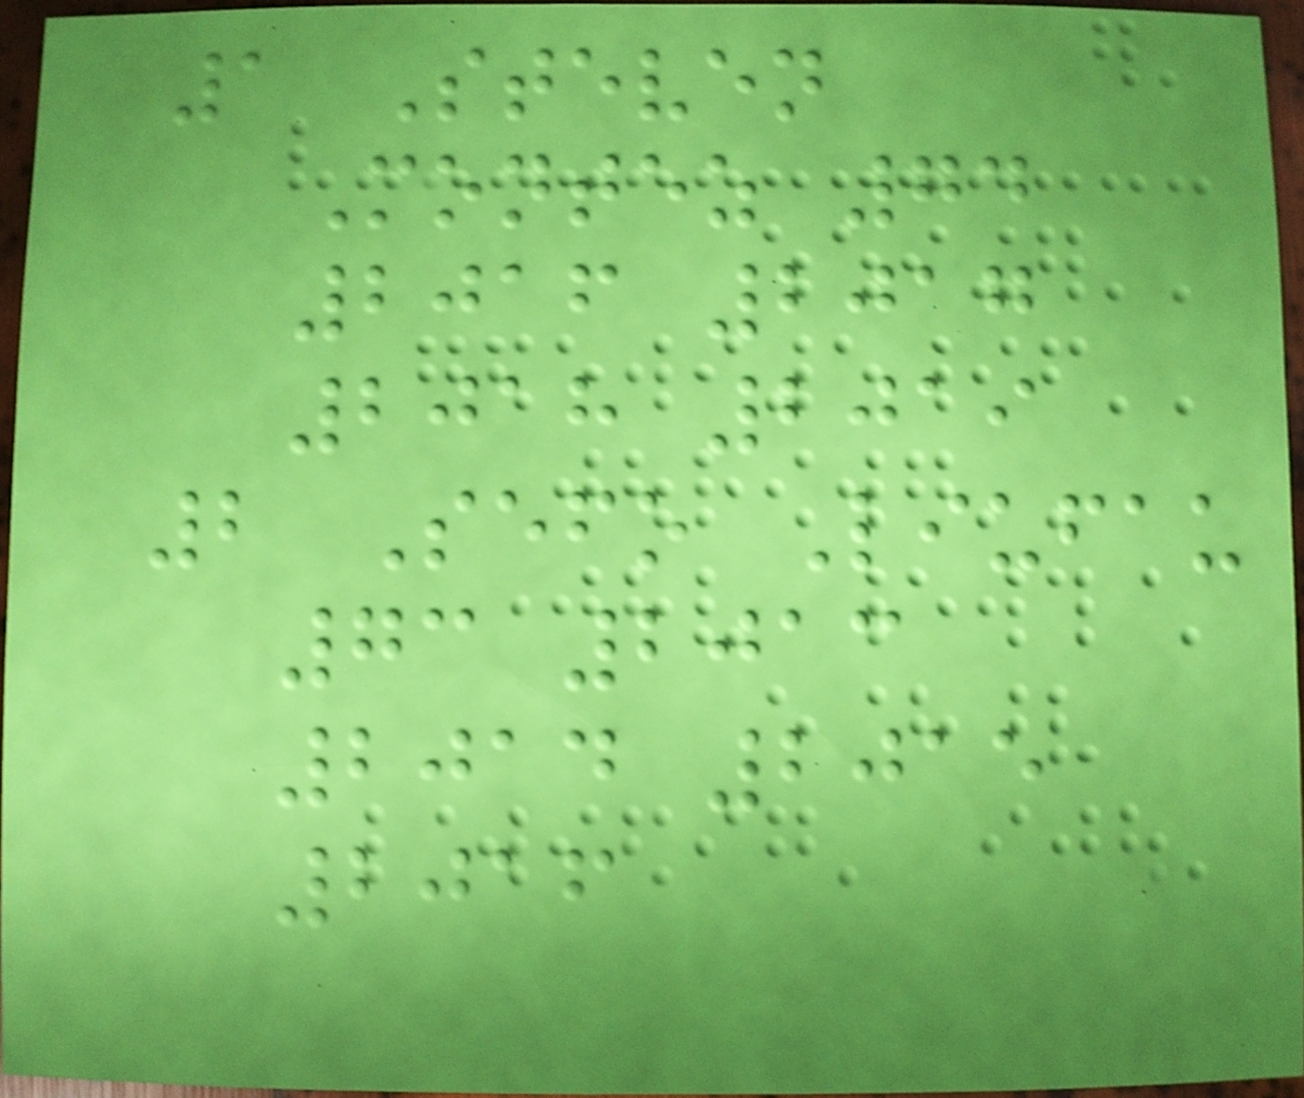1 Steven
Montez 74
2016 2017
2018 2019
2 Sefo Liufau
73 2013
2014 2015
2016
